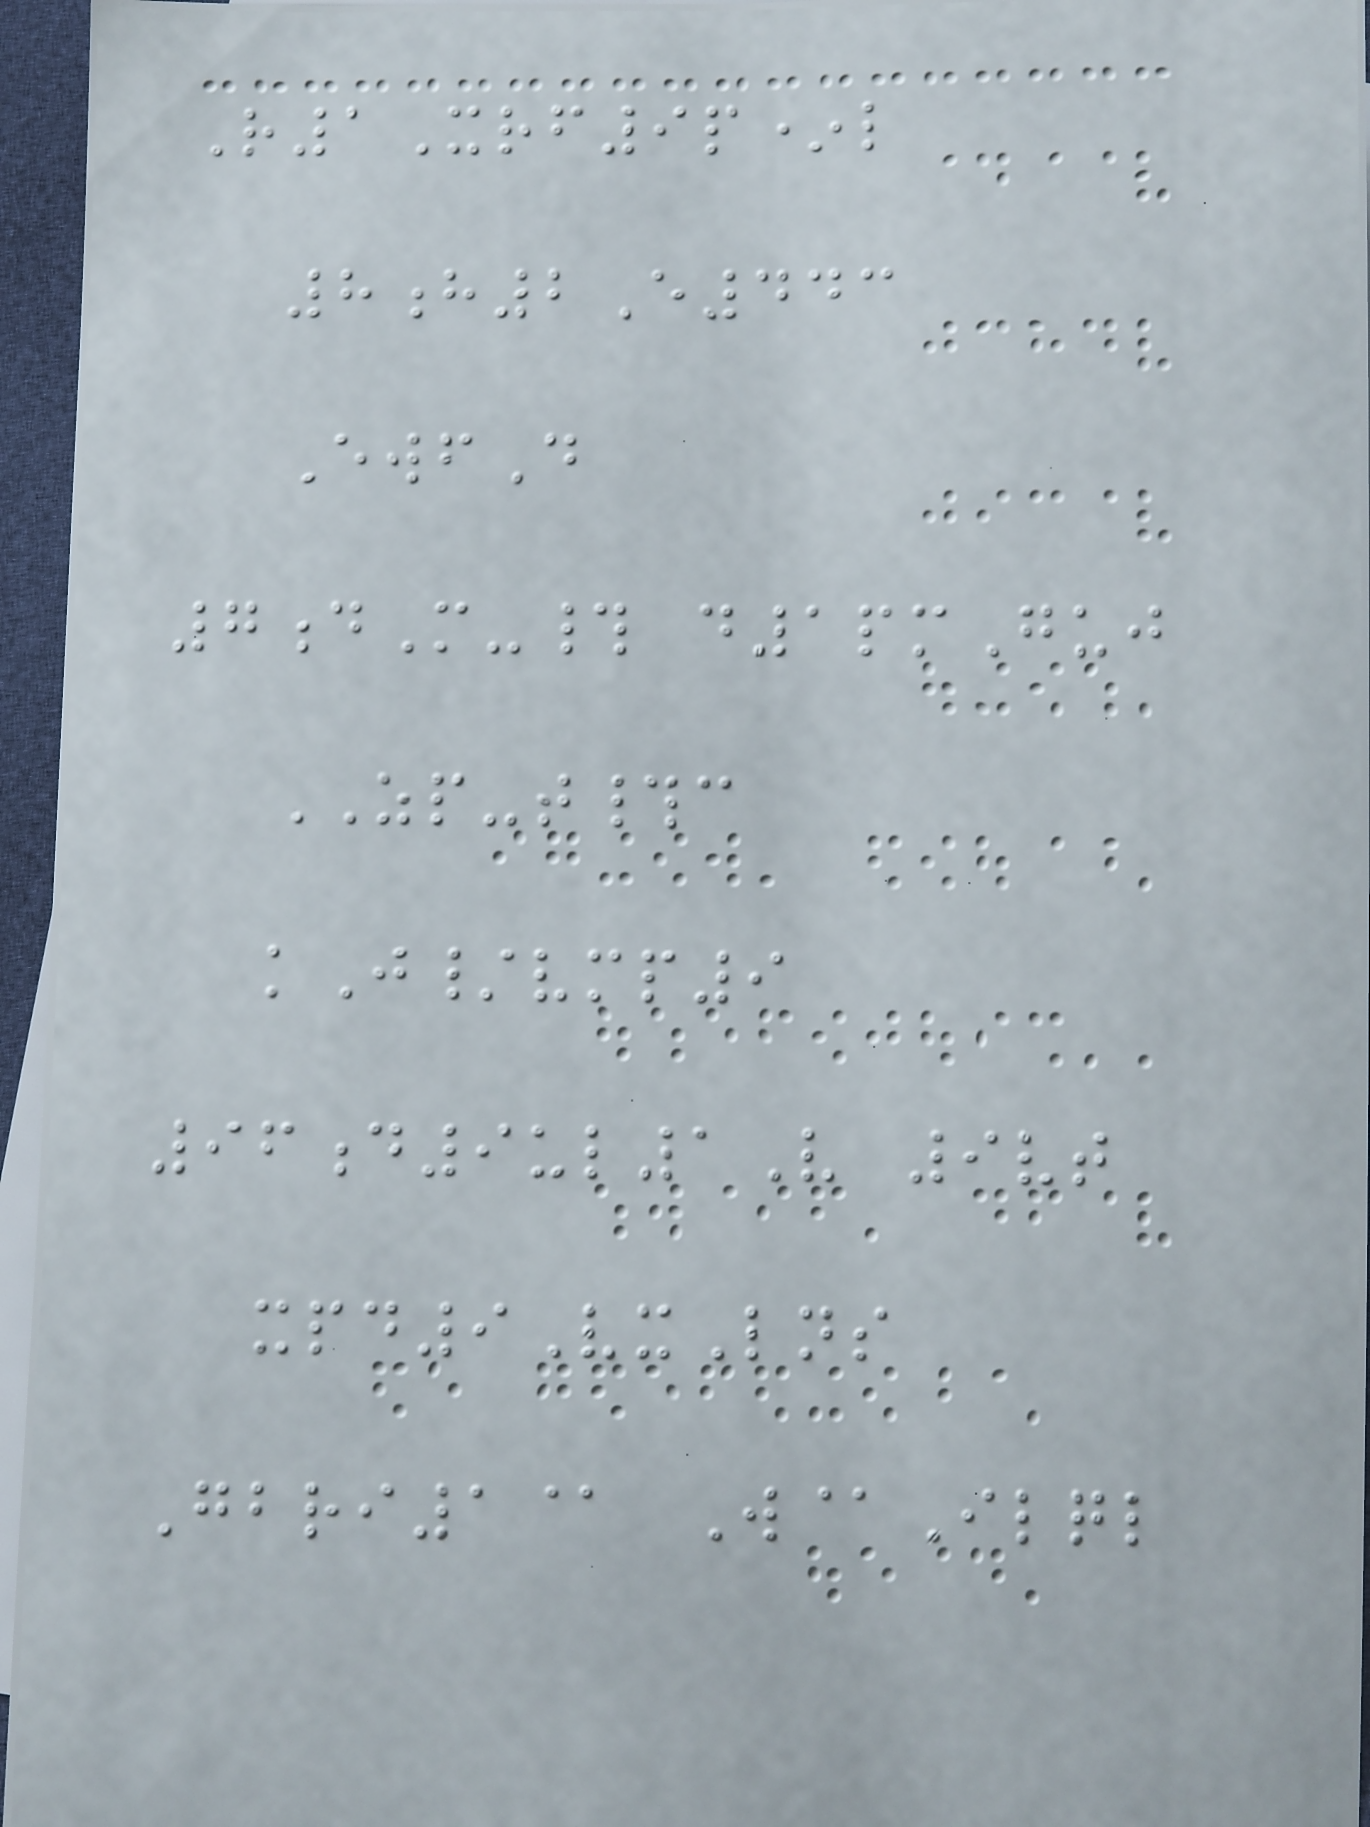R1Xrf9p*l
8h2E443
EwfD
7dM-# d1pmGuj
ZP-t#c
kJ/vmp9
96d9ul1V 9vt
xpd9VxLns
Gbri1@ W@Ilql
